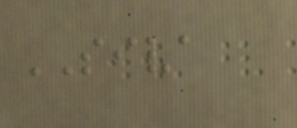SIVA
